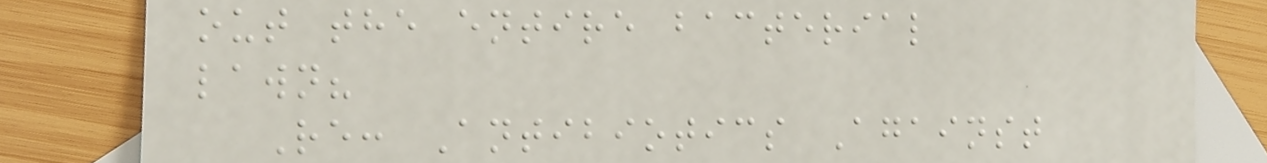out the entire bacterial
lawn?
Re: Antibiotics Against
